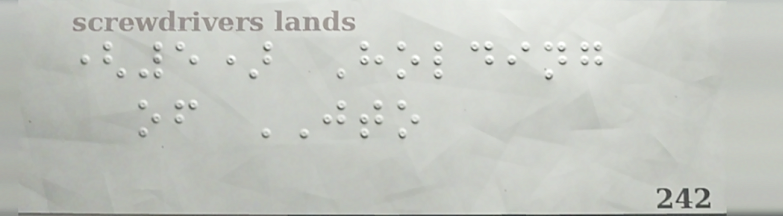(5) Holding
of JTO
